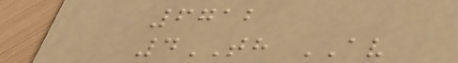6712
4TH AV
